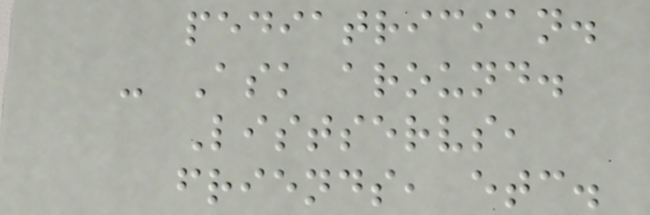pediatrician.
- Ask around.
Listservs,
friends, etc.
